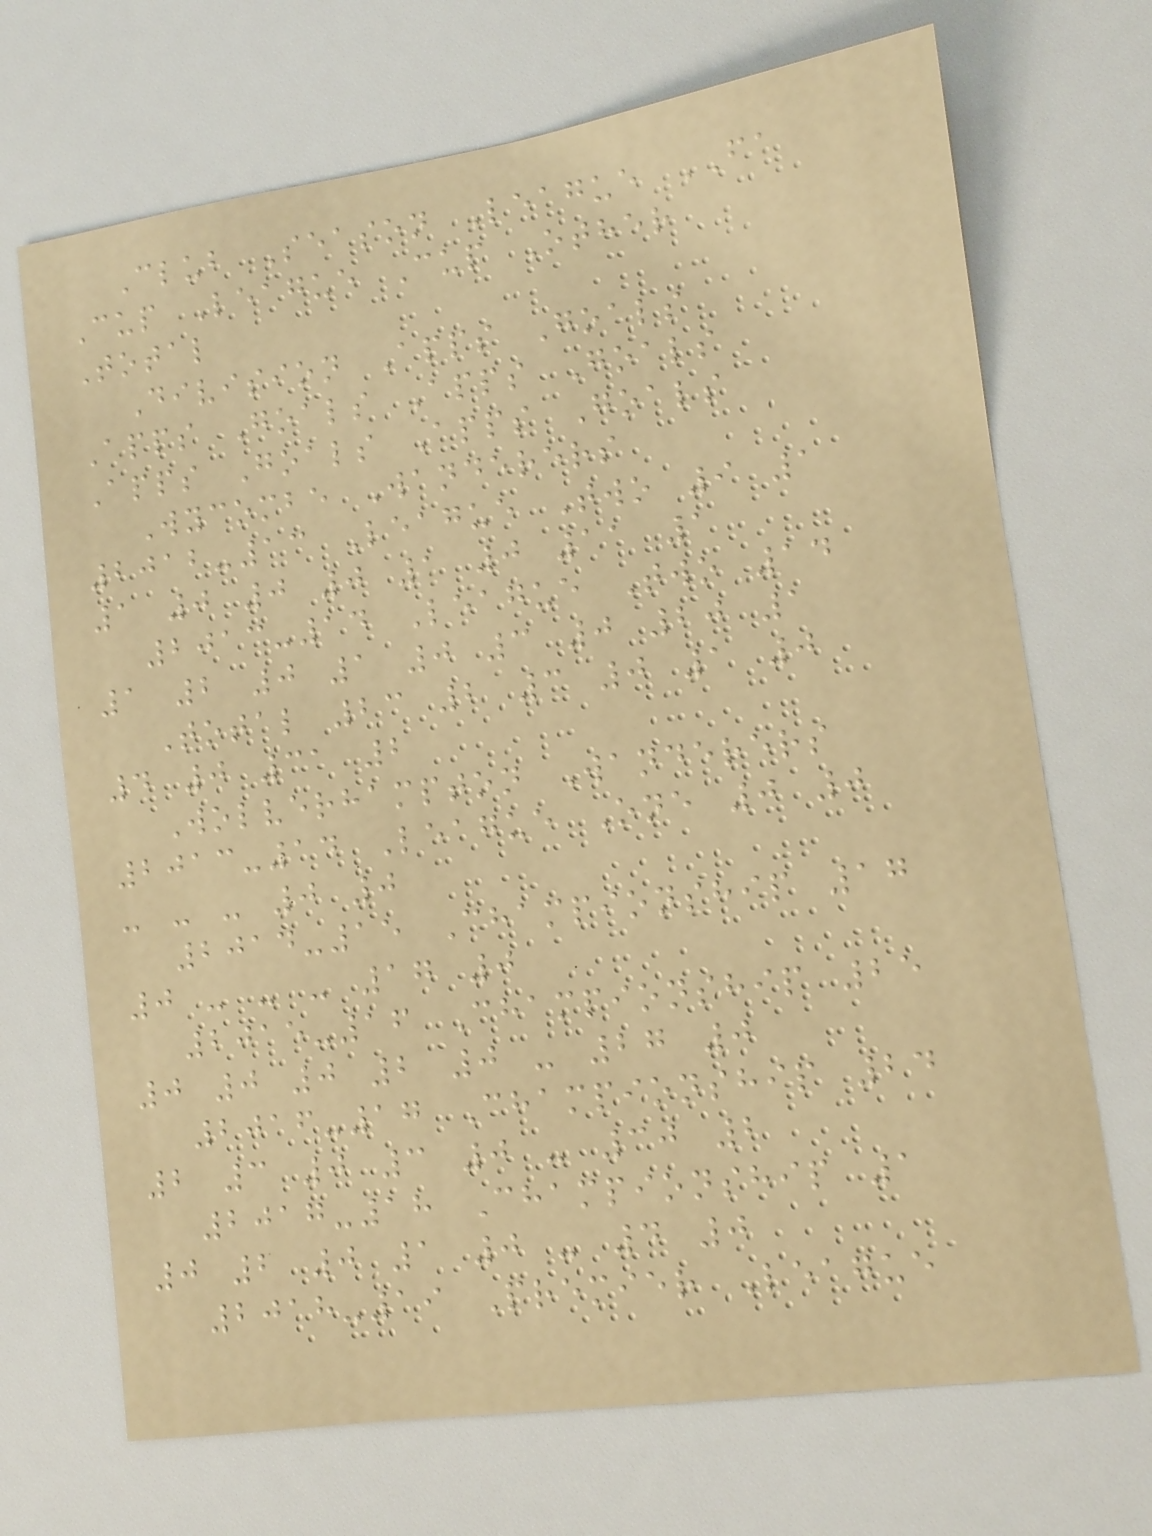Club Season League FA
Cup League Cup Other
Total
Division Apps Goals
Apps Goals Apps Goals
Apps Goals Apps Goals
Wycombe Wanderers
2012-13 League Two 9 1
1 0 0 0 1 0 11 1
2013-14 League Two 14
1 2 0 1 0 3 0 20 1
Total 23 2 3 0 1 0
4 0 31 2
Wolverhampton Wanderers
2013-14 League One 0 0
- - - 0 0
2014-15 Championship 17
0 - - - 17 0
2015-16 Championship 25
0 0 0 2 0 - 27 0
2016-17 Championship 24
2 3 0 3 0 - 30 2
2017-18 Championship 1
0 2 0 1 0 - 4 0
2018-19 Premier League
